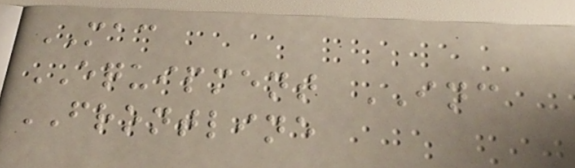MAC
EQUIPMENT INC
FRONTLINE
